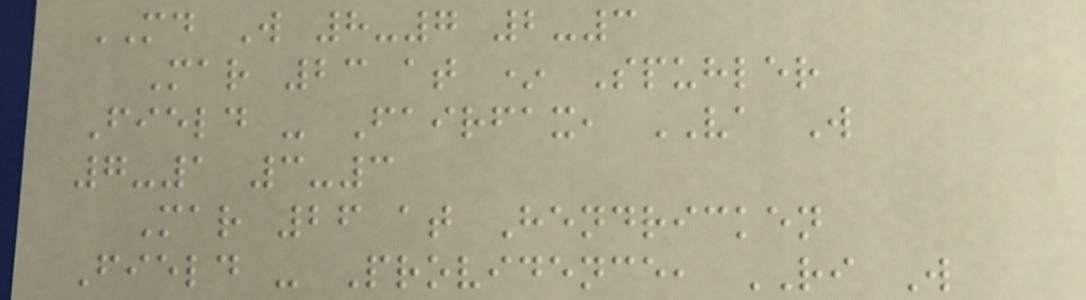MD W 8-7 2-3
Mar 23 at * Spuhler
Field - Fairfax, VA W
7-1 3-3
Mar 26 at Hendricken
Field - Providence, RI W
